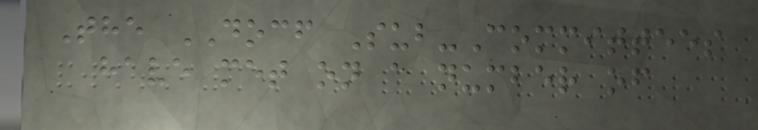The DOCF Sub-Committees
have met on a number of
